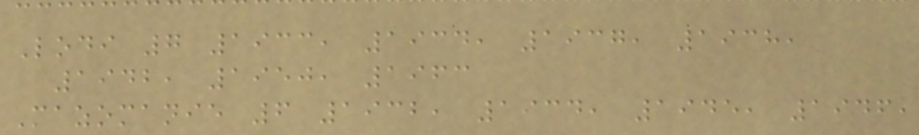Lodi 7 1933, 1934, 1937, 1938,
1942, 1950, 1963
Mazomanie 6 1932, 1934, 1945, 1946,
